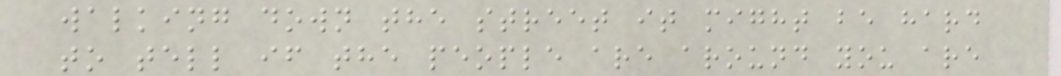walking down the street it might be hard
to tell if the people are around you are
